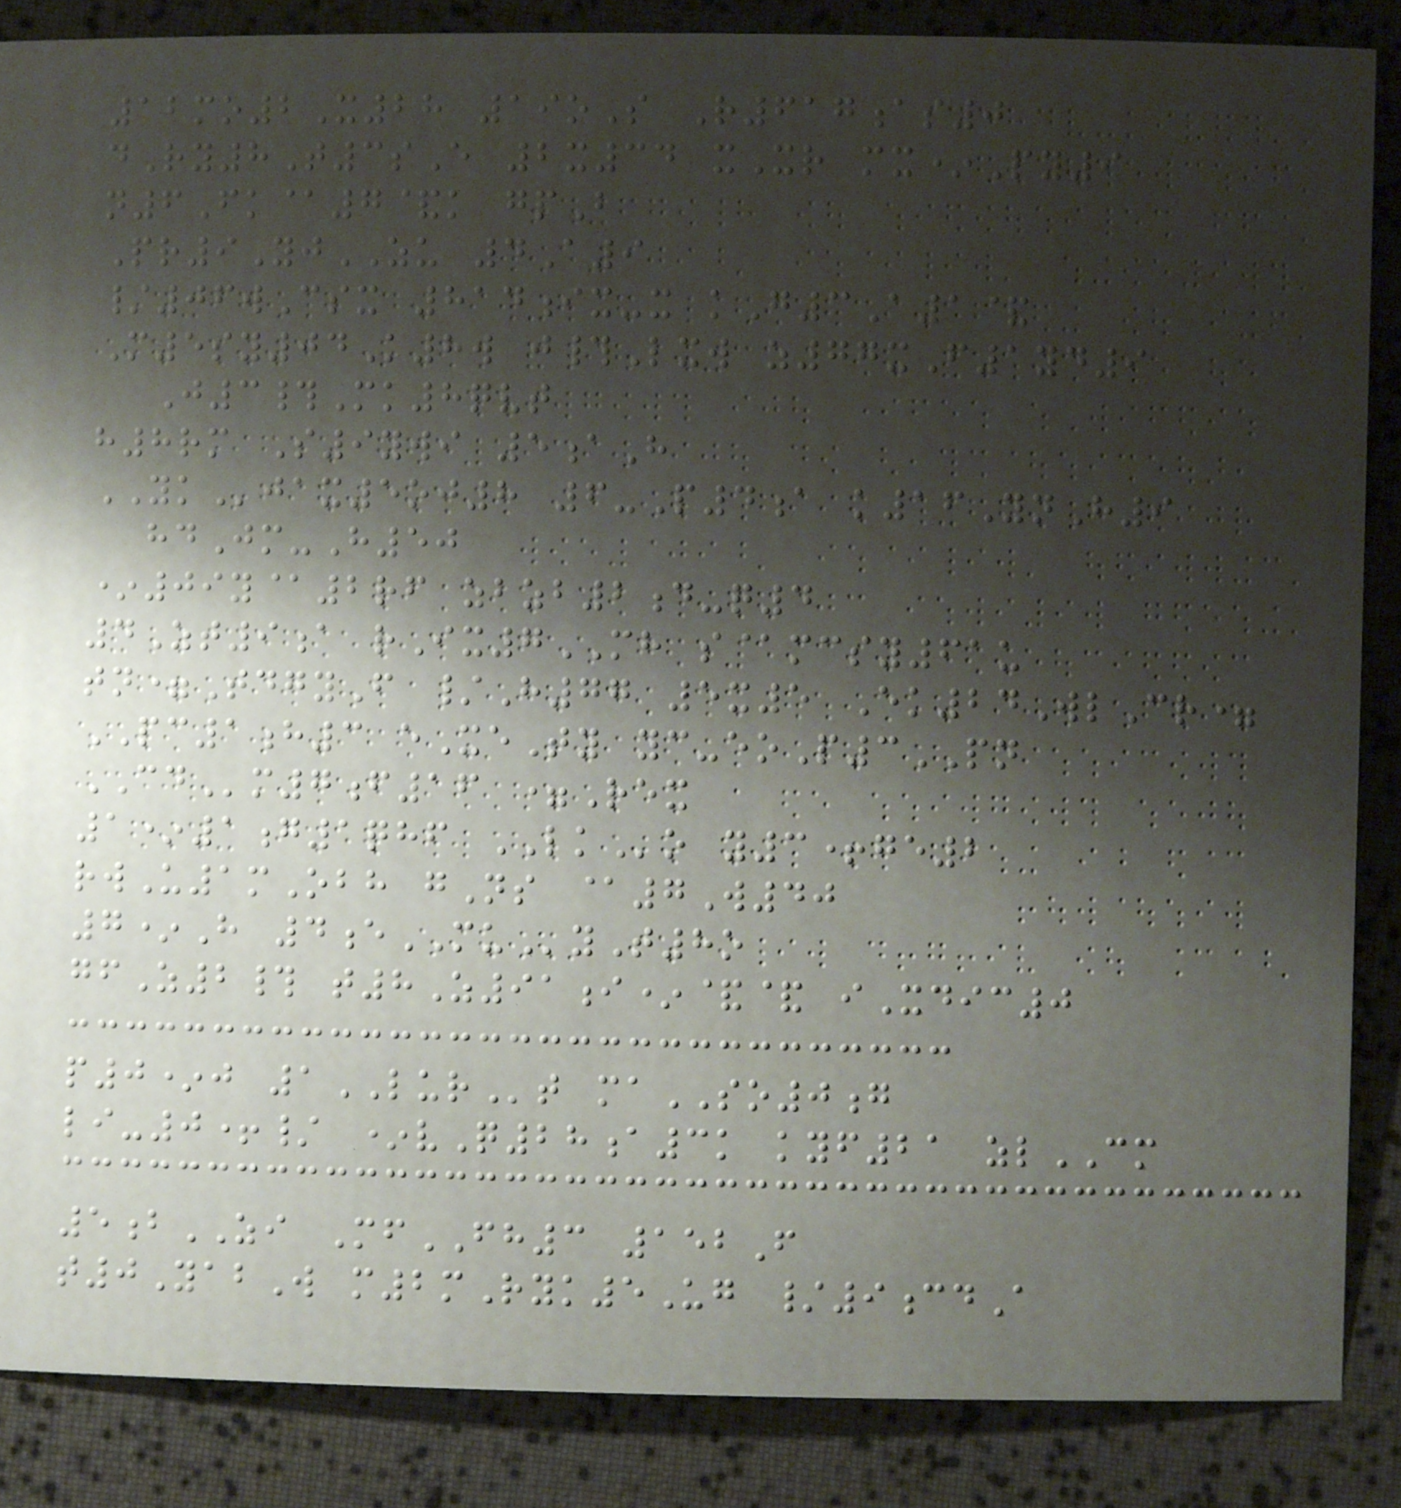12mo2X28 19oS R617as0
dRy8T3sE 2x34 xXr mx*Py9
n6Fk@7&k gpB
Pr9YjZU 4A9
/06wCsx 814ix-x kG3A1&
M5sy04K8w j#Lxw z77xF1yd9
J3#Mk8qvt
h8rm S9ywi 5aH
YKjax5oj8 6-P4a k16YnH9
hdJm-H50
*09y@2rf zbzb2d-q4
4Zt9a rIx7MH s@mcsy61u
tn=TdgyF /H77 5x5 Ek24WlCr=
PC1h3 eXeTy yc-eoP3PN
CDm7f16 =Rex
1*1g1qhf LKo y3+ge2
rwU1mObh gNs @7W40
7*H 4eMUyT8o
gfZ2# t8Z91i*&& iXdic0
p0*j 1LURt maSO0g
li-0+/ *vQ28a3k kyf21 zlCM
5bZI MfFH3 152F
t0YabW m2mRyk5Ug /9cdA
